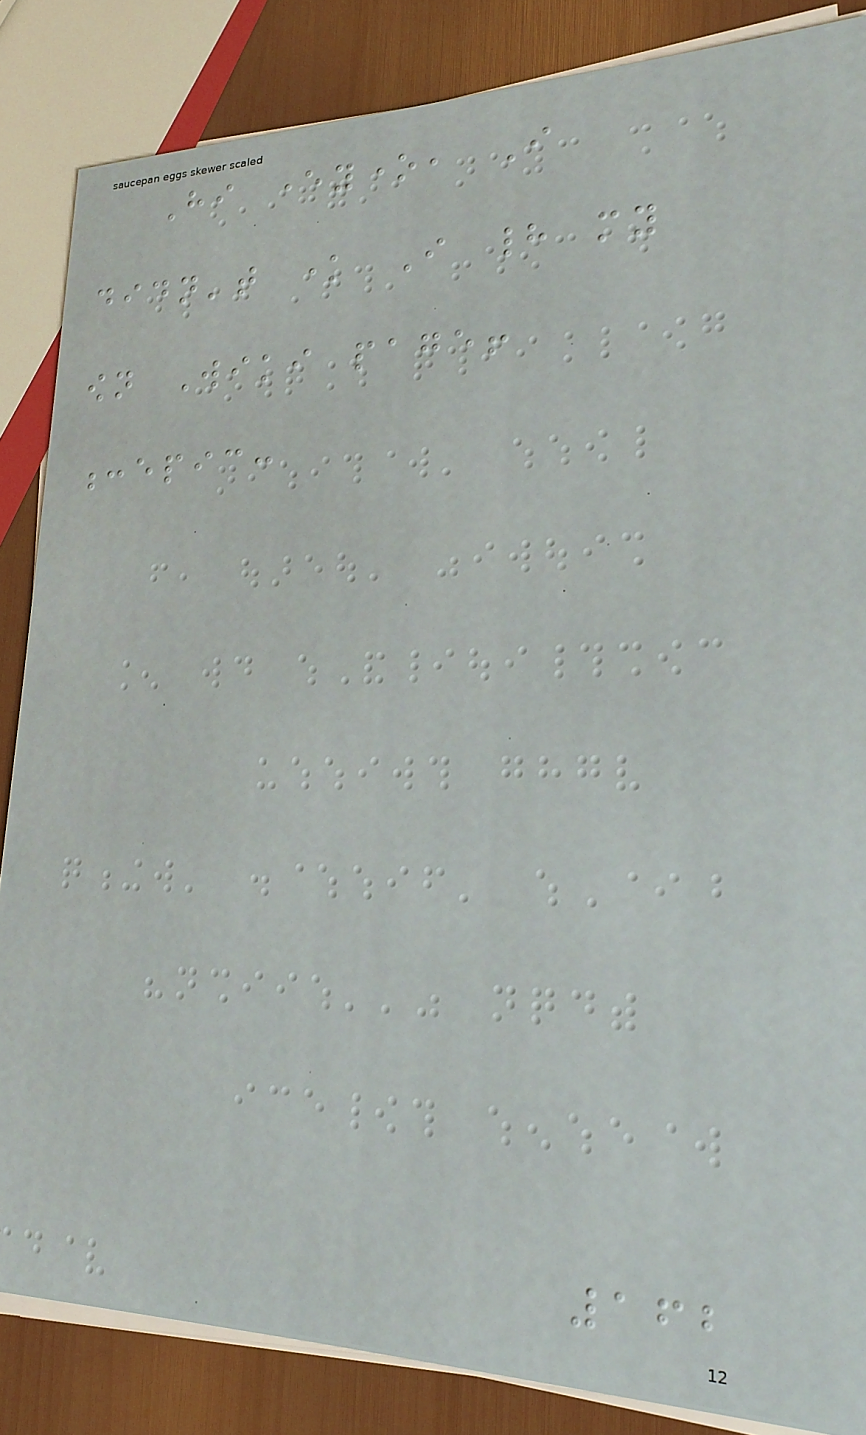Hi everyone, I
didn't know I had my
own Wiki page!
:epic:
162
